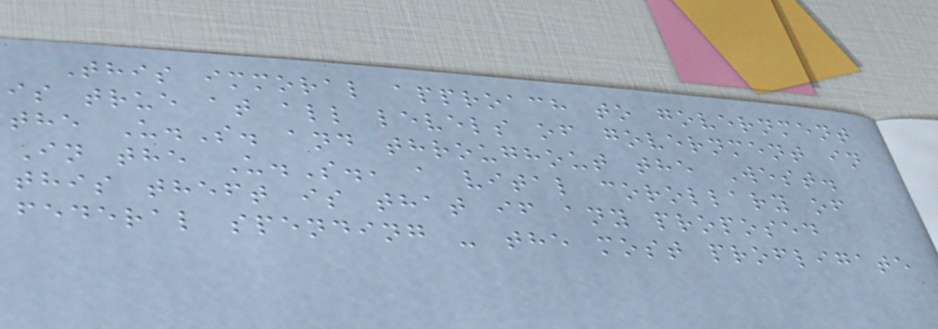This immoral approach to government
is true at all levels of government in
the U.S. and throughout the West.
In the U.S., a vital corollary of
this theft is that if any proposed
federal spending - the most profligate
